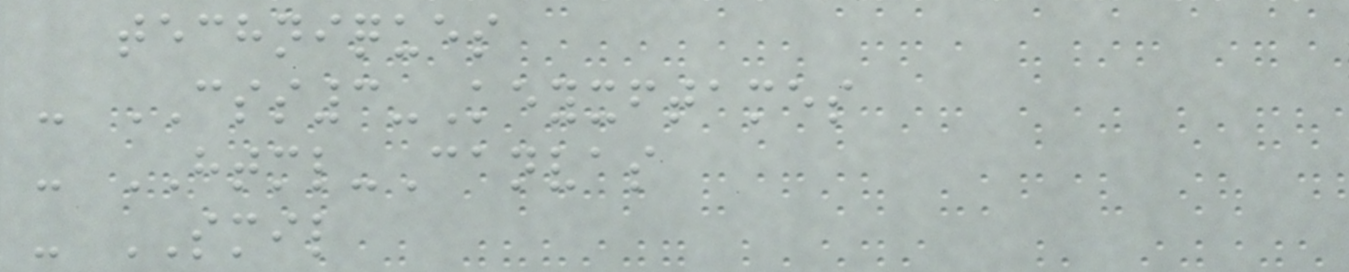techniques
- CSS3-Keyxftames
- HTML-Canvas
- SMIL
